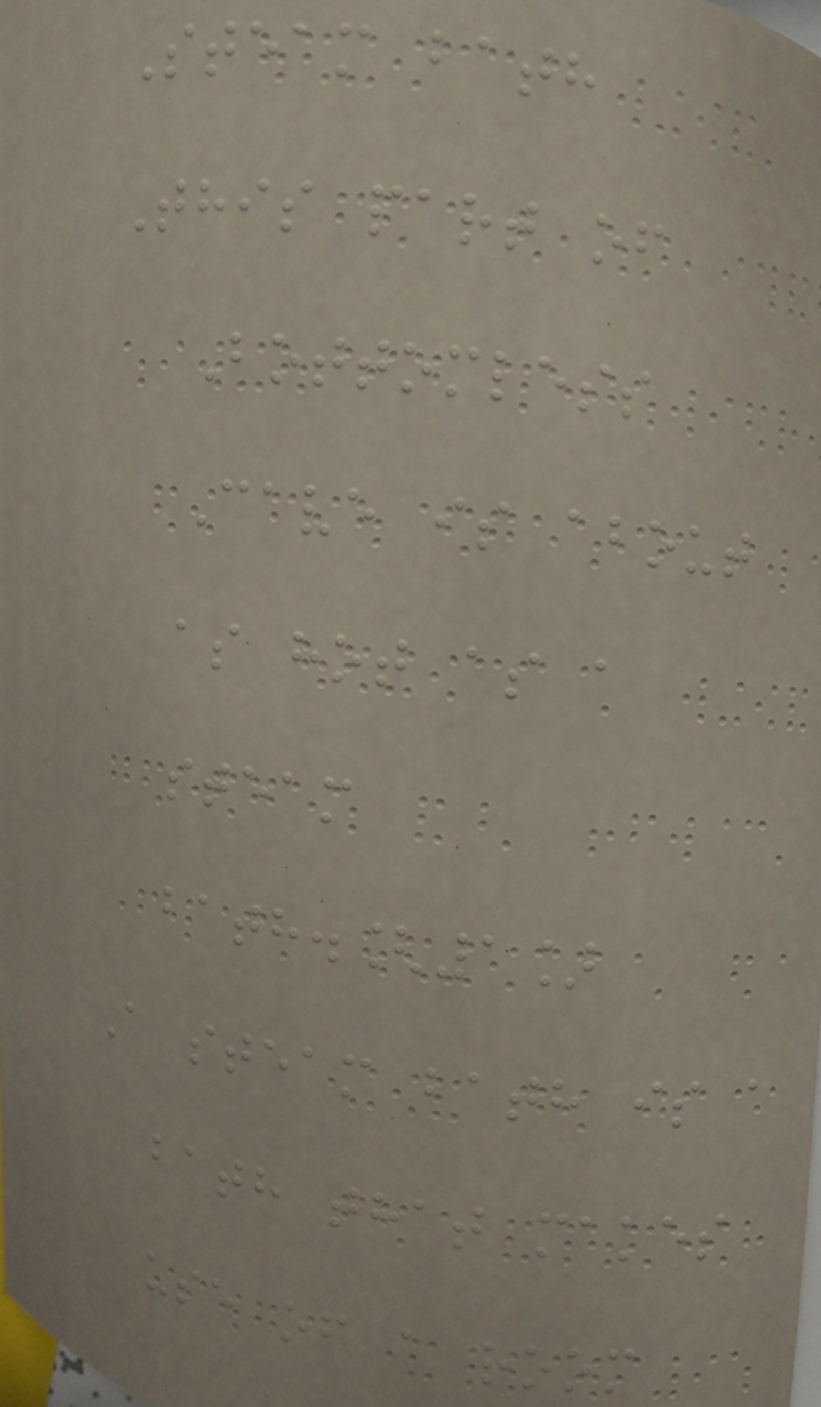Steam bath
This part of
Bottomless
Cave is about
as hot as a
steam
bath.[1]
A steam bath is a
bath that makes
use of a room
